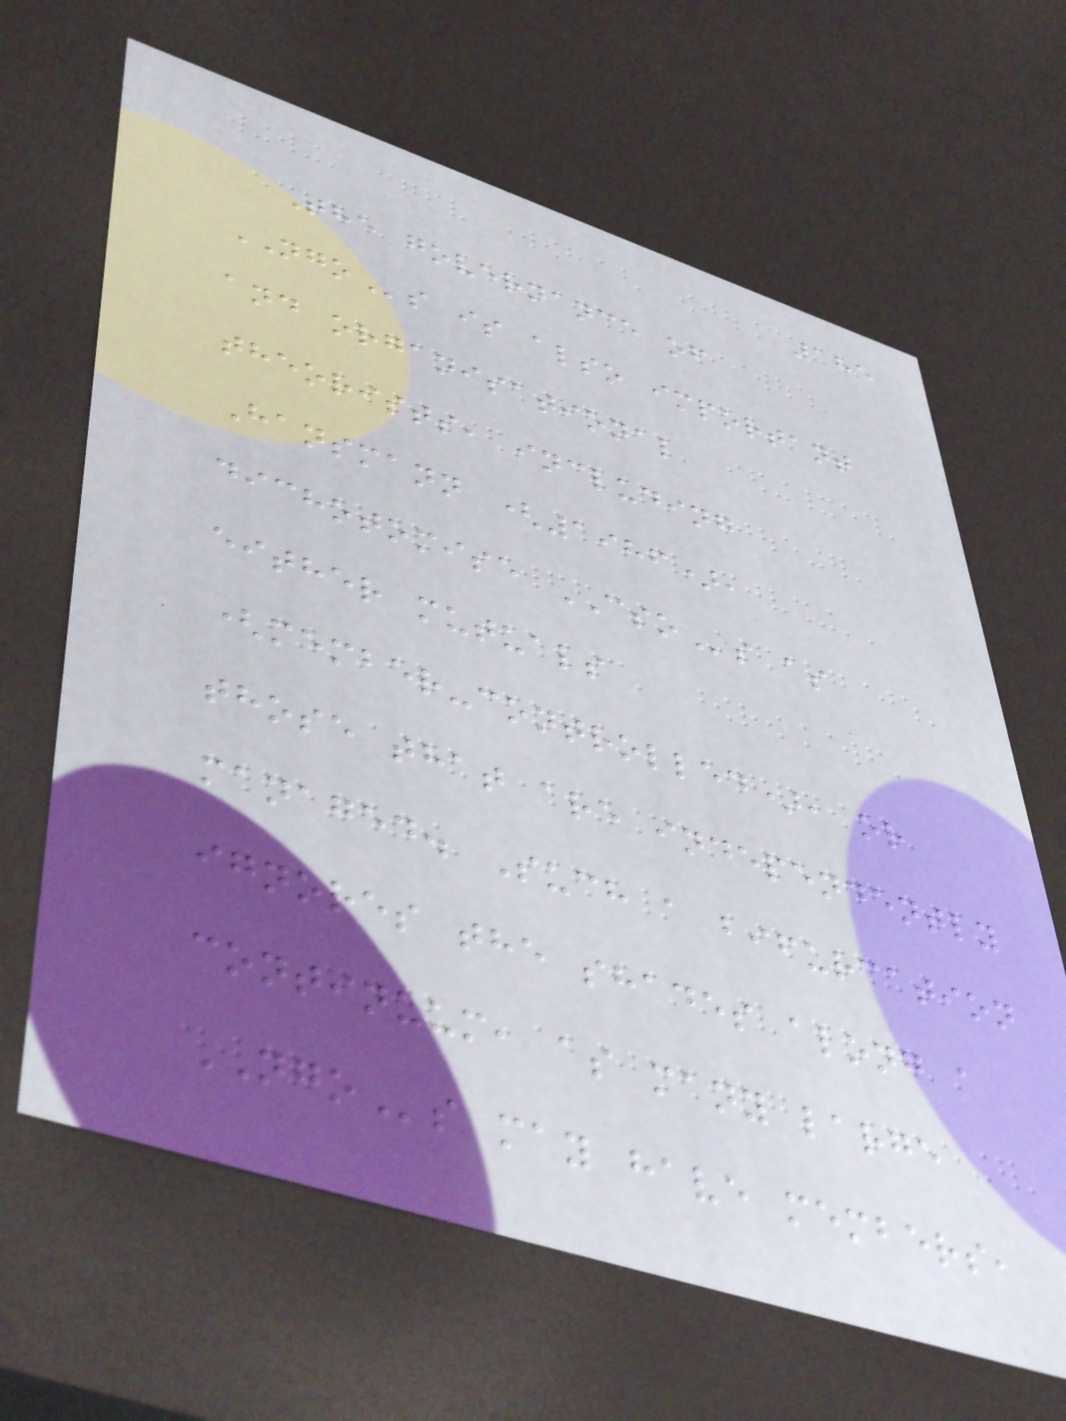185
The governance of
NGOs is also important
and organisational
theorists, including
Hansmann (1986),
dichotomise CSOs as
either mutuals
(member-controlled), or
those that are independently
managed. Such a bifurcation
ignores the shades along a
continuum, as many large
NGOs may have members,
